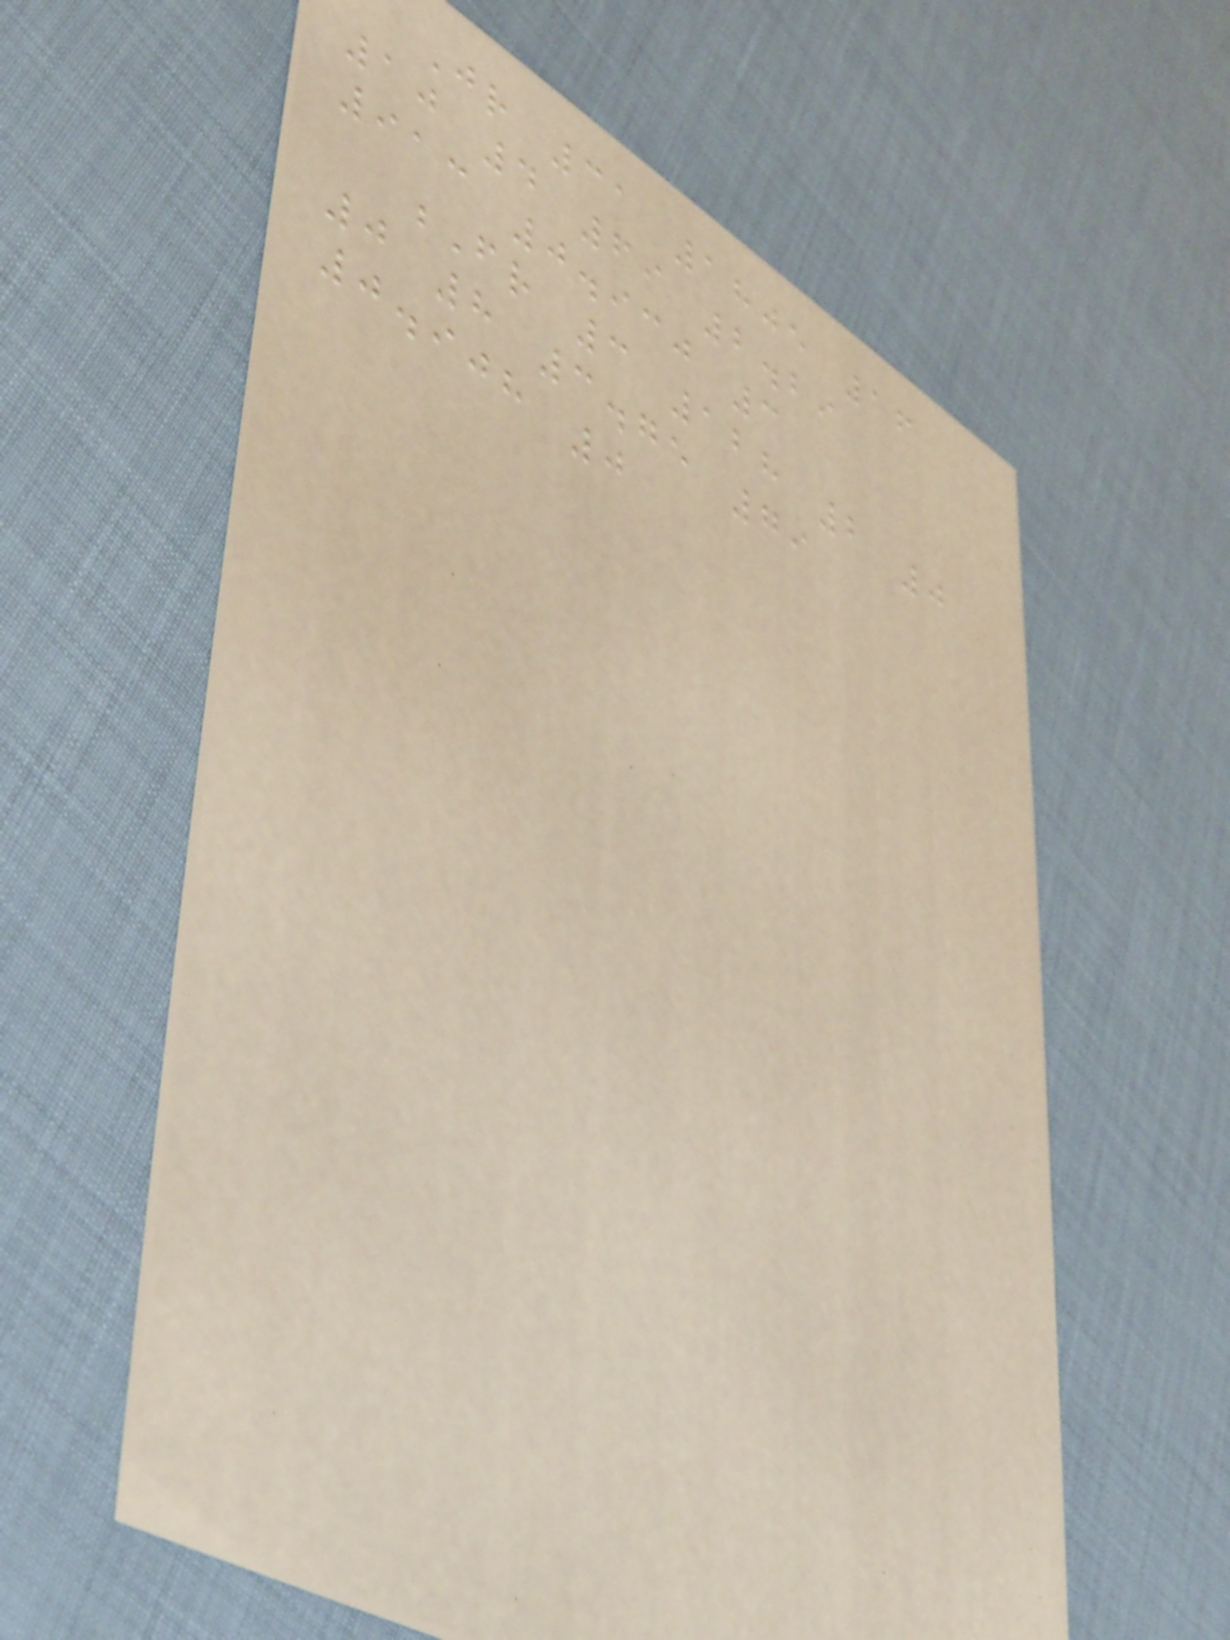Jr 31 1805 16
10 4 69 2.29
913 0.930 3
Fr 3 128 2 0
0 8 3.75 79
0.908 0
